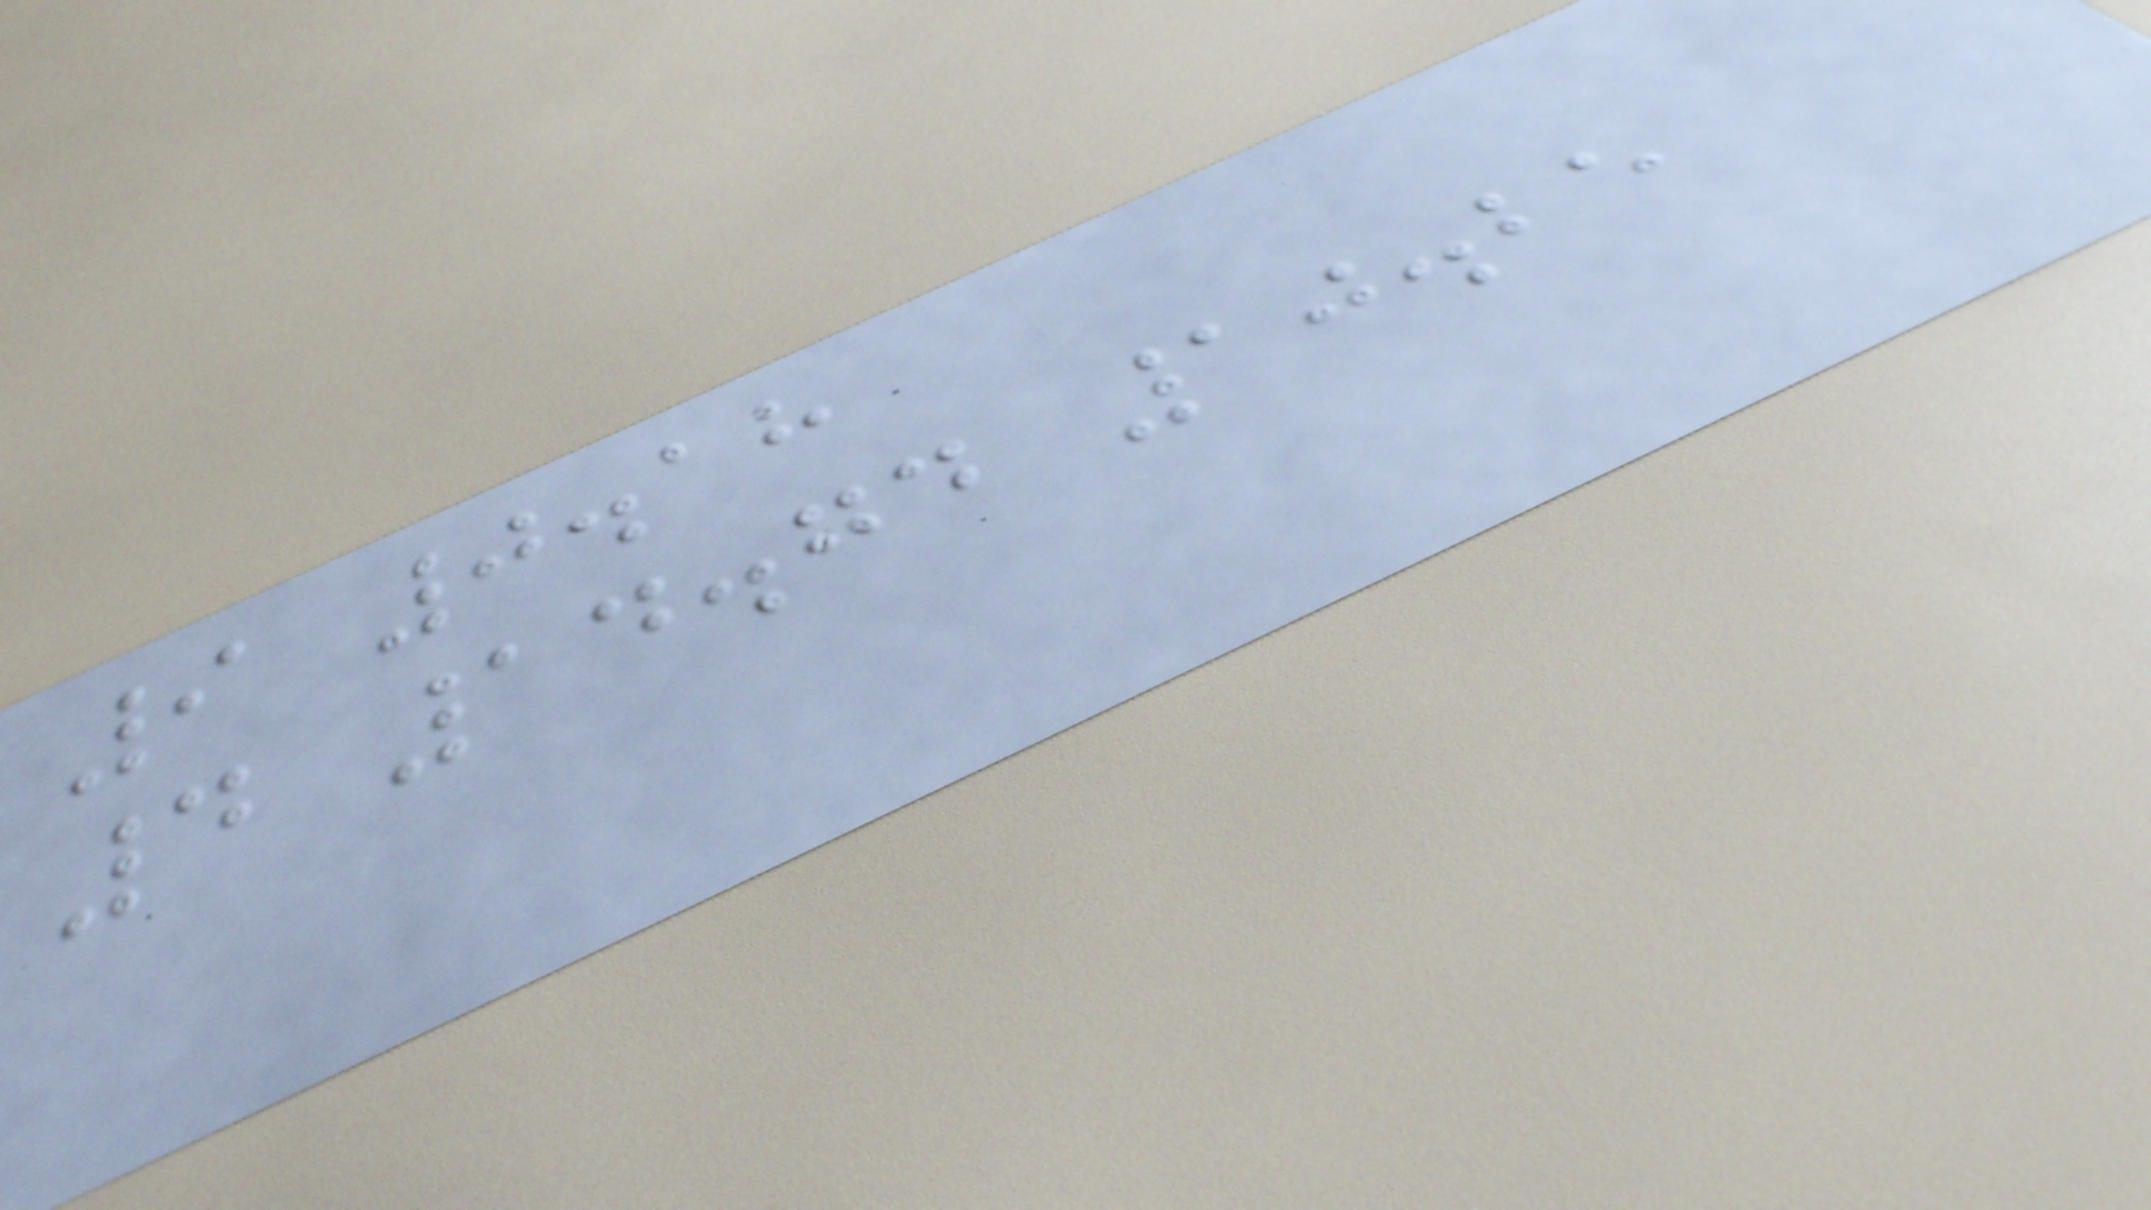9 0.18
4 14.74 10.25
